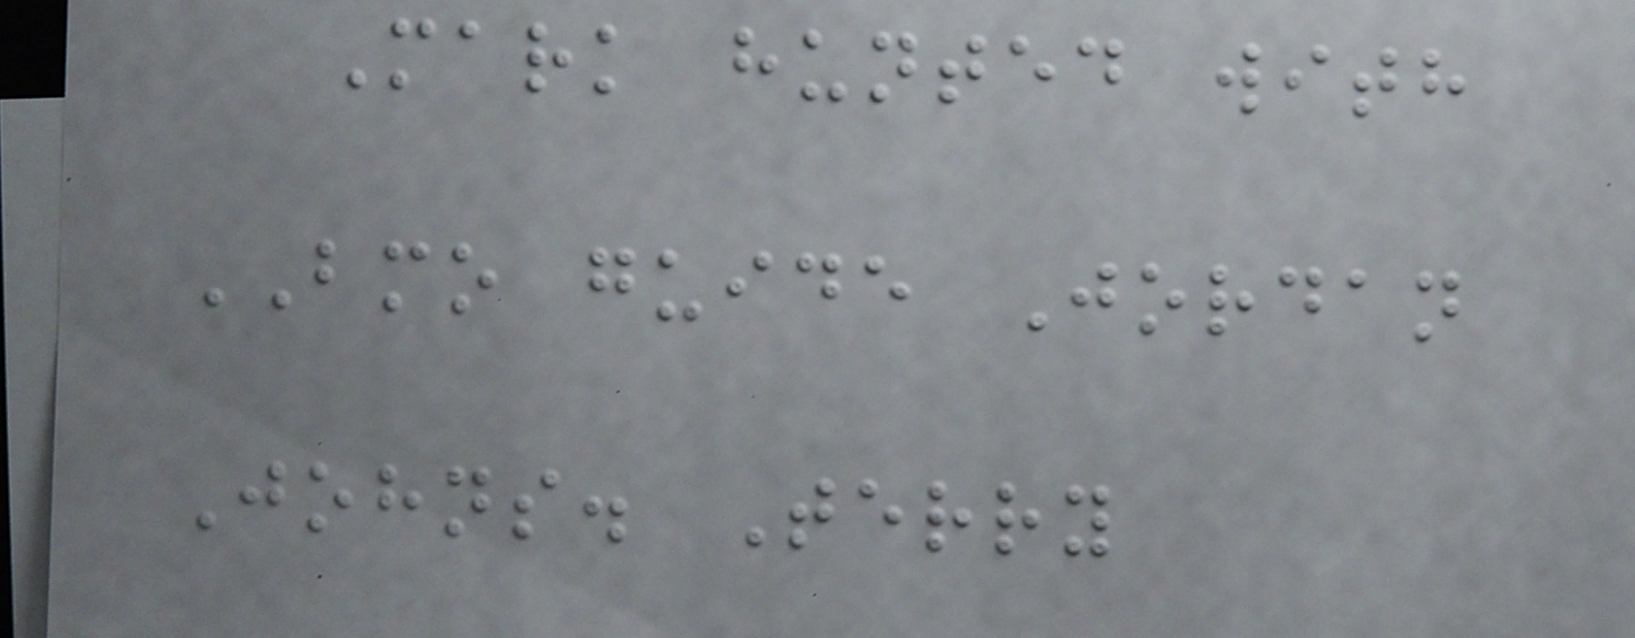Mark hunted with
BMO guide Jordan
Johns. Terry
